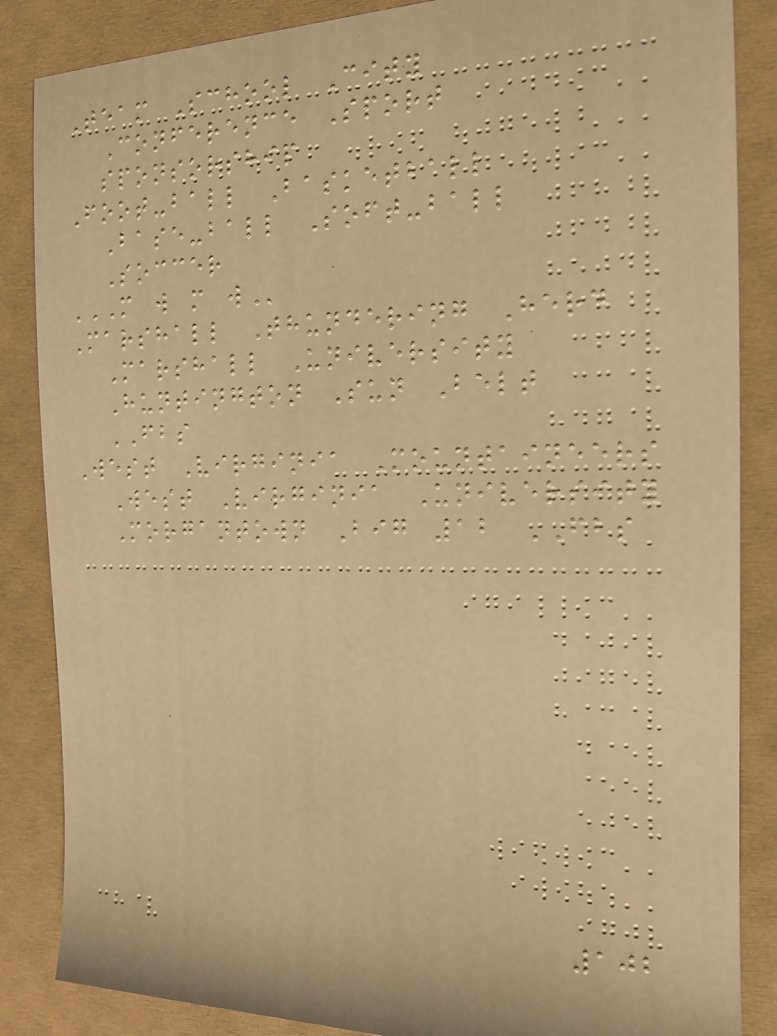Team School City
Conference Sport
sponsorship
Foot-ball Basketball
Base-ball Soft-ball
Soccer
M W M W
Marshall Thundering Herd
Marshall University
Huntington Sun Belt
FBS
West Virginia Mountaineers
West Virginia University
Morgantown Big 12 FBS
102
